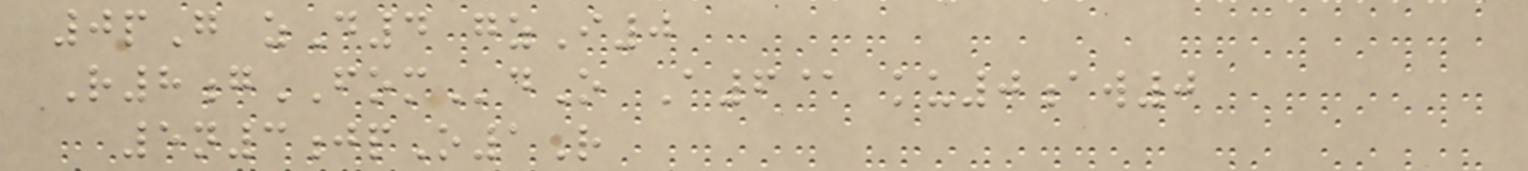0pG zD4 gzI0
R8gFOMdO A6@ ku0aw0
5n3jpO1R
